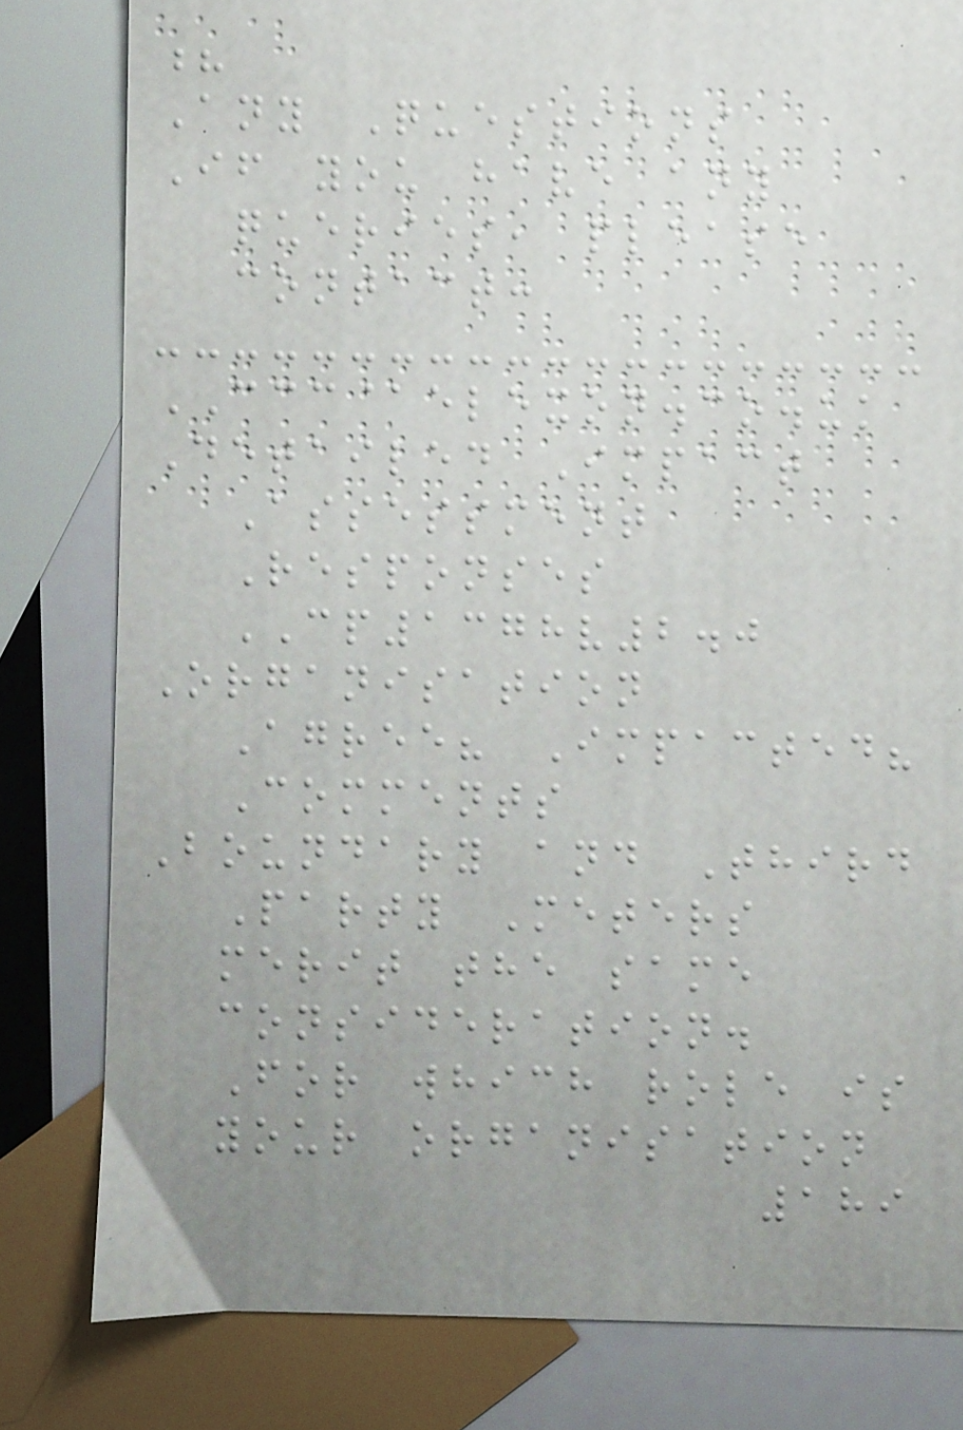?
Any Questions
If you have any
queries, please
contact:
CCC@elexon.co.uk
Detailed Impact
Assessment
Responses
CP1378v2.0
Organisation
Agree? Impacted?
Comments
Boundary and Third
Party Meters
merit the same
consideration.
For which role is
your organisation
189
